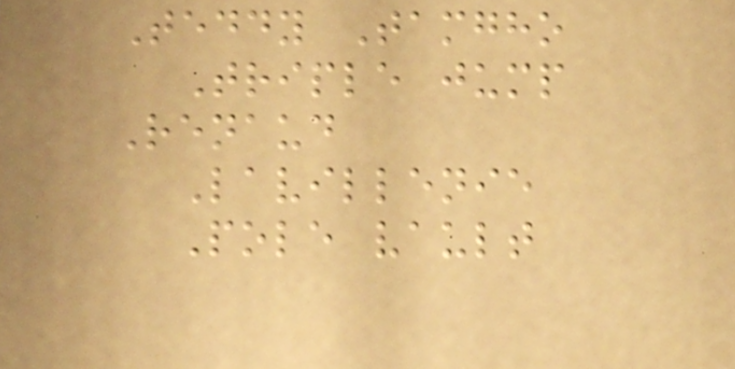Teddy Tamgho
Triple jump
Renaud
Lavillenie
Pole vault
